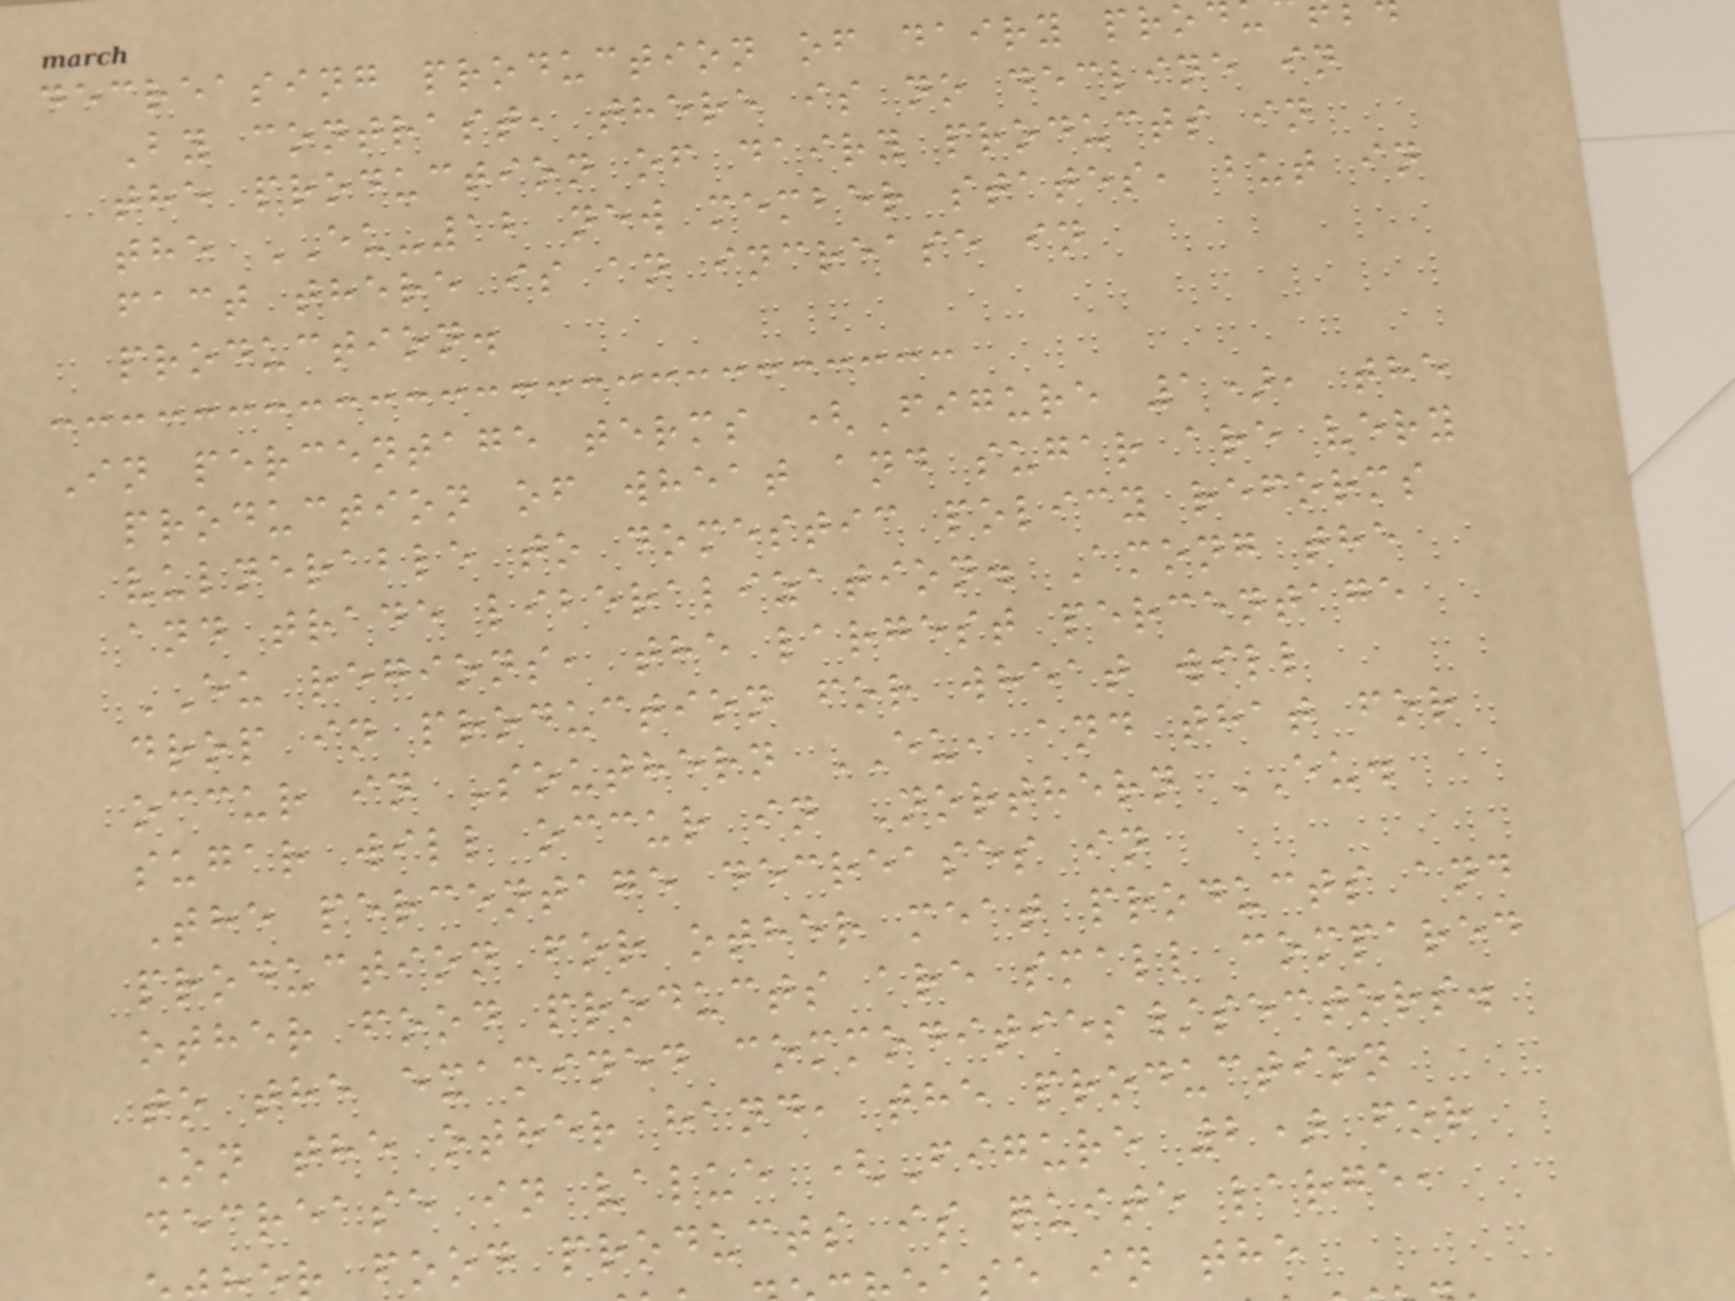decreasing production of dairy pro
By contrast, there is no decline in
the production of dairy products in
the EU-12 new member states, but in
fact there is an increase in
production.
In percentage terms (Figure 1), the
production of wheat and sugar are very
vulnerable to domestic policy reforms
and trade liberalization. Among the
EU regions, the largest percentage
drop in production for wheat will
occur in Southern EU, and that for
sugar will occur in Northern EU.
The percentage decreases in
production for other meat products and
other food products are small compared
to the examined commodities/sectors.
On the other hand, the production
decrease in value (Figure 2) for
r food products is quite large,
e in the
